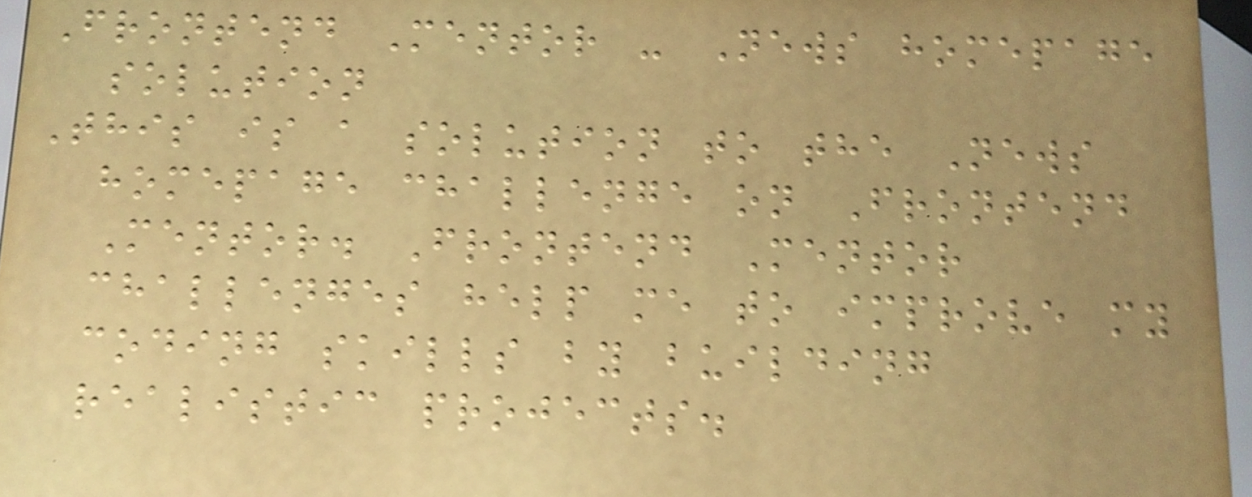Frontend Mentor - News homepage
solution
This is a solution to the News
homepage challenge on Frontend
Mentor. Frontend Mentor
challenges help me to improve my
coding skills by building
realistic projects.
